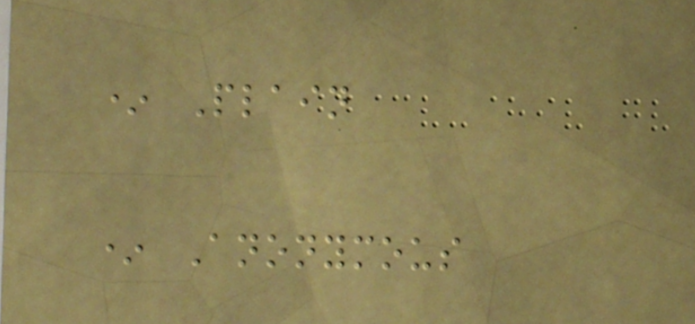* Plain
* Anonymous
